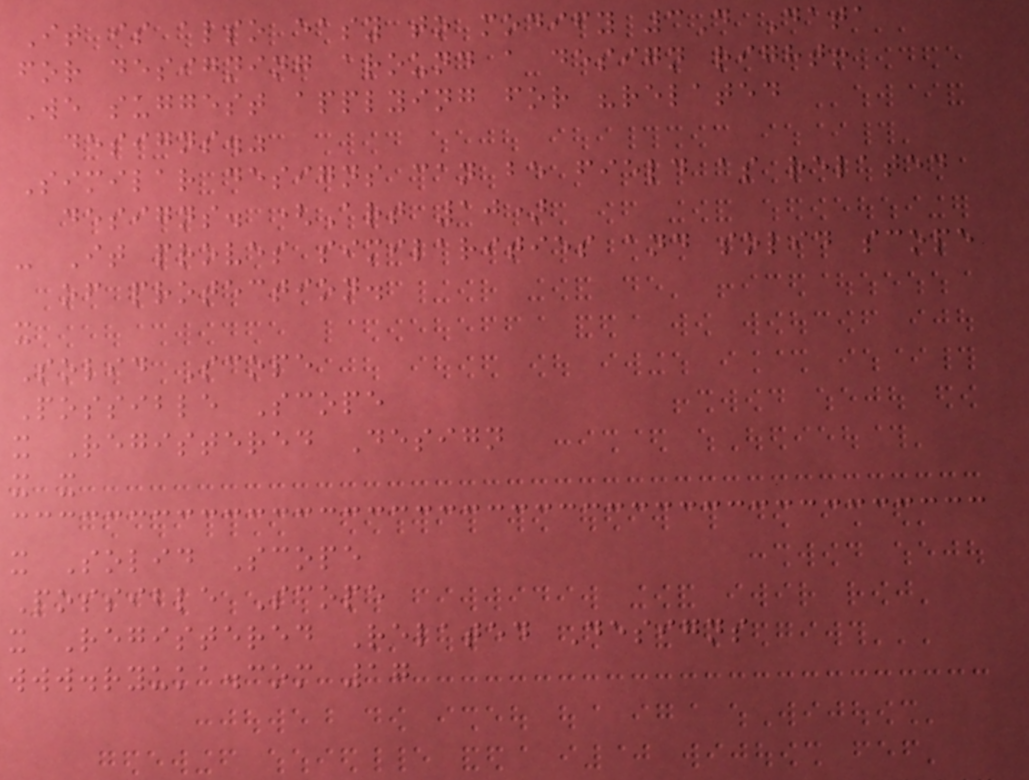It is also easy to modify 3D Data
for designing around a design right!
We suggest applying for "related
designs."
Similar designs can be field as related
designs. (Art 10)
- It proves similarities and solid scope
of protection.
x
Solid Scope
Possible Scope
x Registered Design
x x
x Solid Scope
Possible Scope
x Registered Related Designs
www.ryuka.com 17
